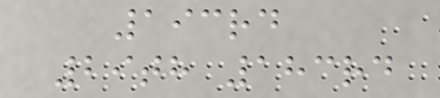193rd
29th 183rd
